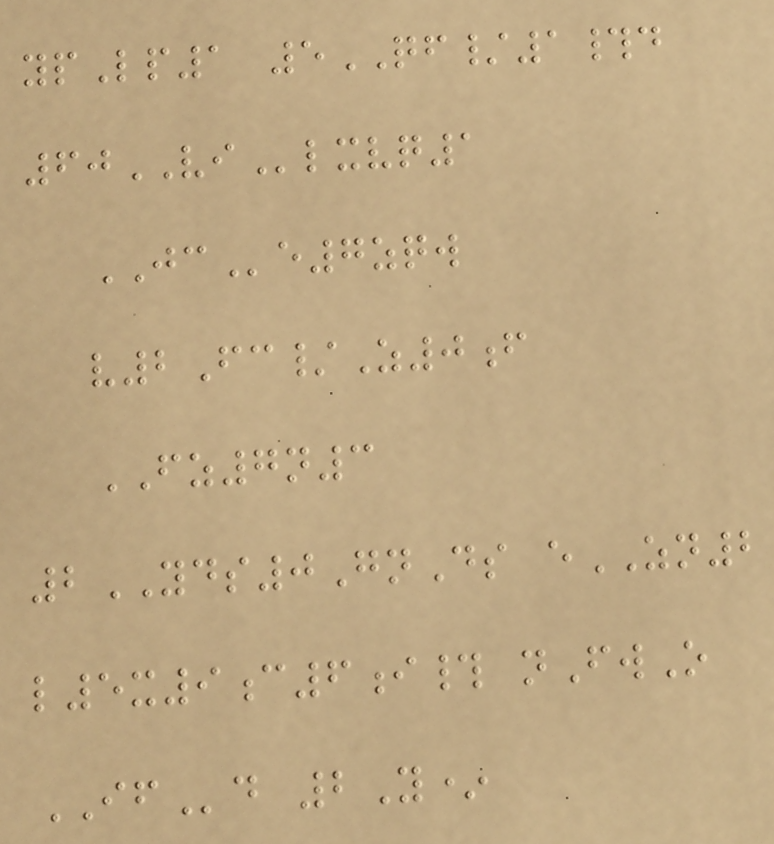ypLp1 5QF/1#d
60VIlxvq1
JCe7zqw
v2Fc/Z0f
FZ7n3
2YDS0GnDs eZN2
l5x9c6i# nFwO
IFd 2Y*
